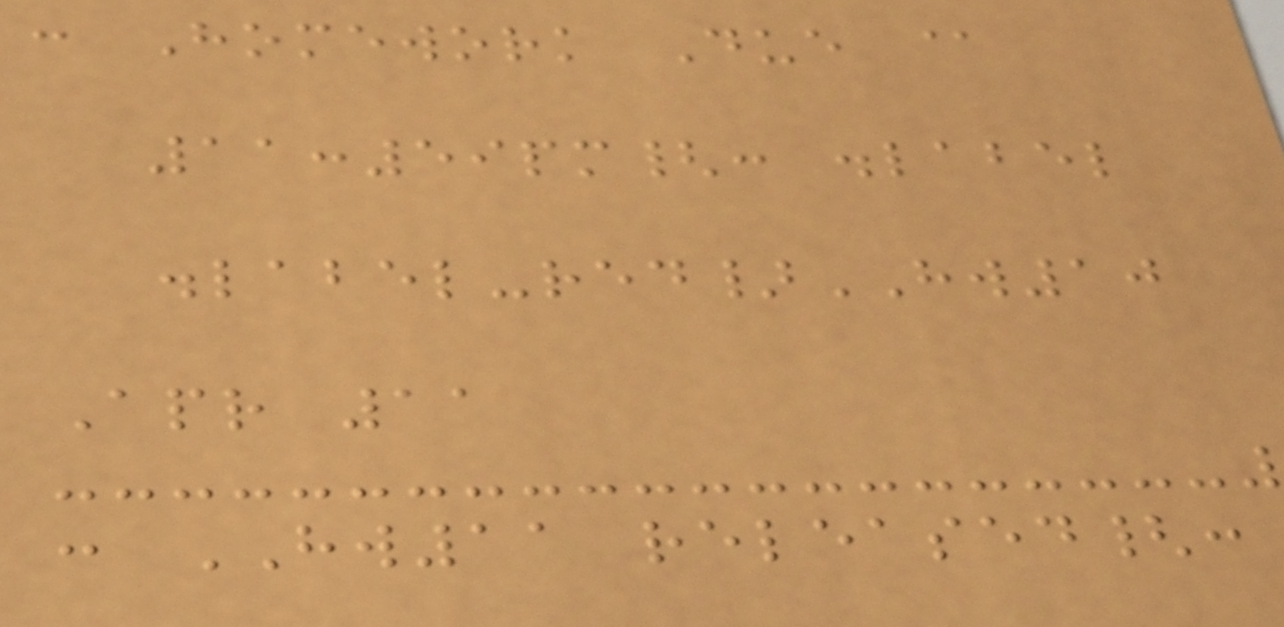: Homework Due @
11:59pm{: .label
.label-red}HW10
Apr 11
: HW11 released{:
